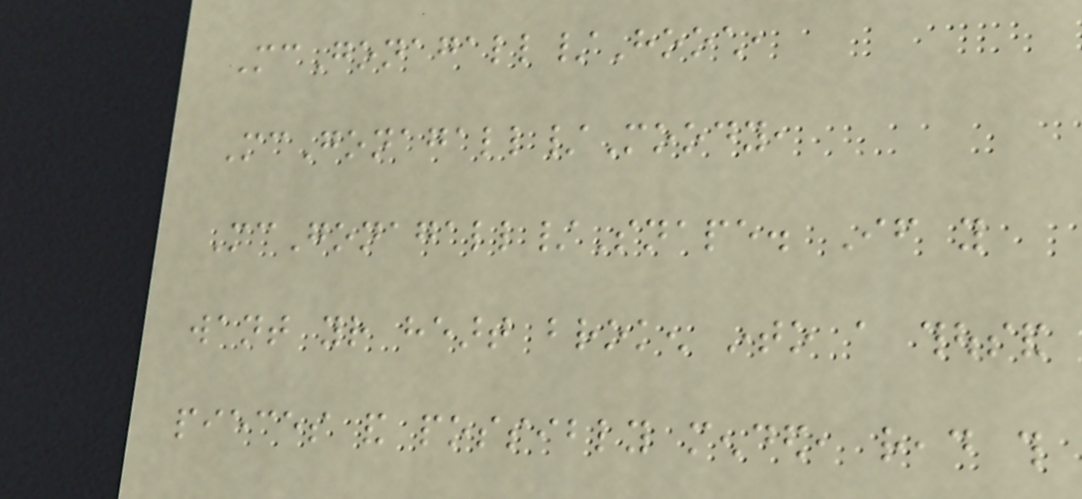McGonagall/Hooch,
McGonagall/Moody,
McGonagall/Snape. If you
want your heart broken into a thousand
pieces and possibly mended, read this
